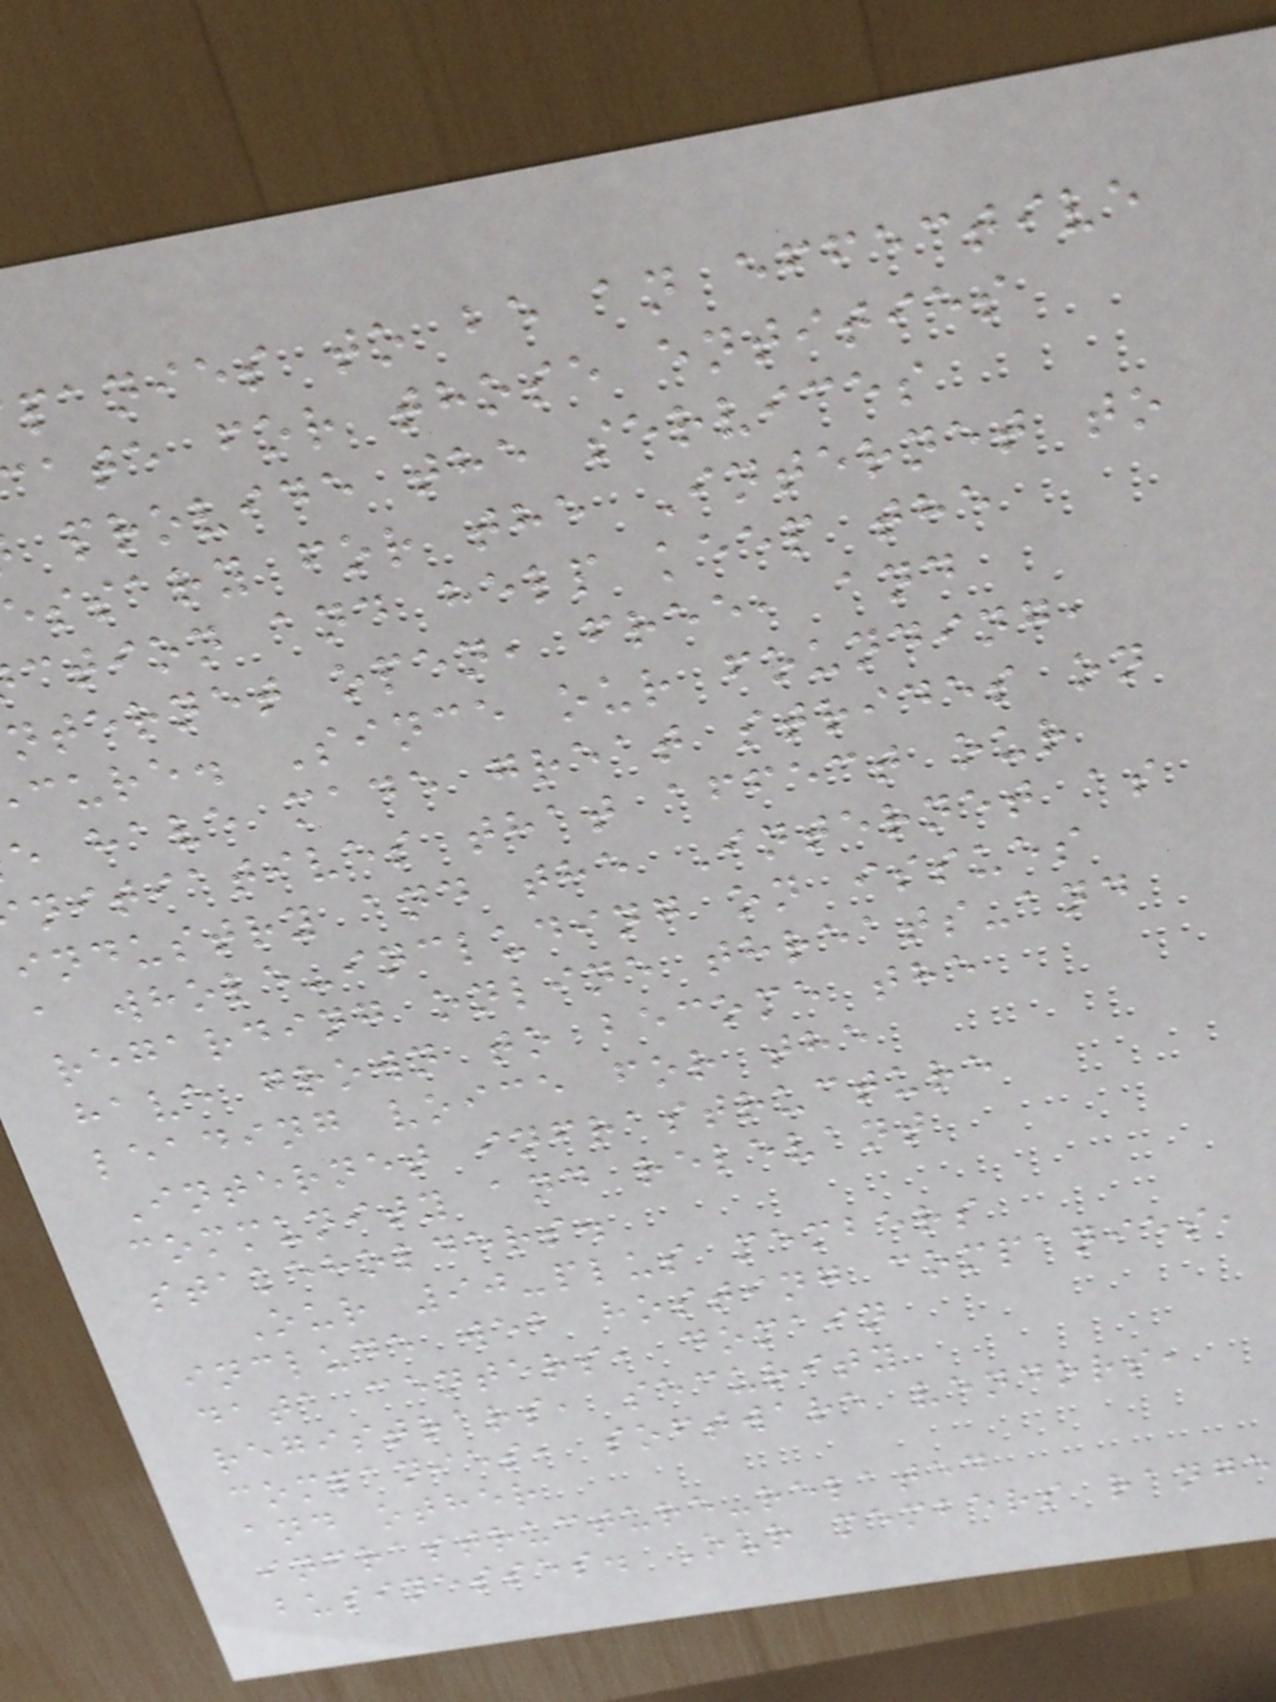panies to be an effective
ate for those entities
provide the services
essary for the Internet to
ction and help keep the
nternet open, free, and
cure. Since our founding,
e have made great strides on
nitiatives that affect our
industry and the Internet as
a whole-including on issues
regarding online threats-and
have grown to become the
leading voice for the
Internet infrastructure
community and relevant
stakeholders.
Our 90-plus members
include web hosting companies,
data centers, domain
registrars, security
companies, software vendors,
and other
infrastructure-related
businesses. Our members range
